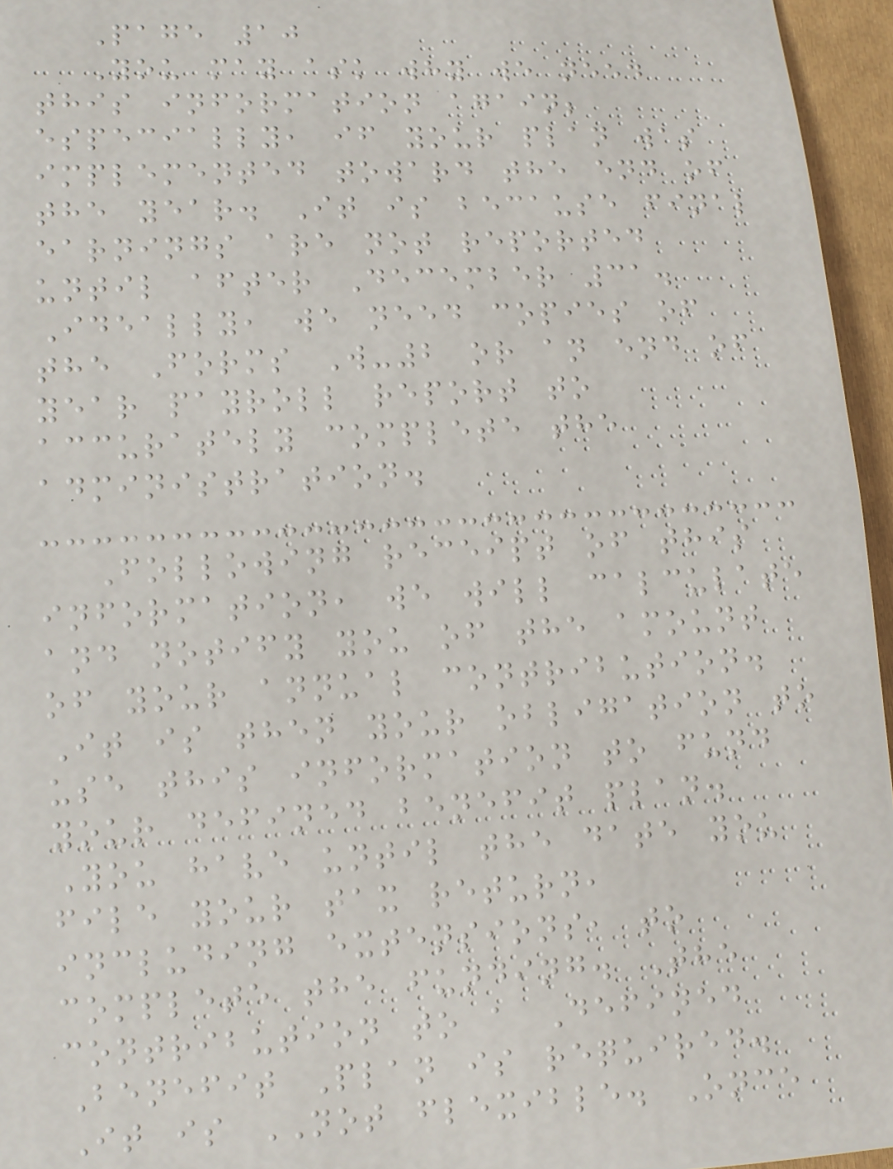Page 10
You may ask why we need
this information again;
especially, if your plan was
implemented toward the end of
the year. It is because final
earnings are not reported
until after December 31.
Ideally, we need copies of
the Forms W-2 or an end of
year payroll report to
accurately complete the
administration.
Following receipt of this
information, we will calculate
and notify you of the amount
of your annual contribution.
It is then your obligation to
use this information to fund
your defined benefit plan.
You have until the date you
file your tax return,
including extensions, to
complete the funding. The
contribution to a Defined
Benefit Plan is required.
It is NOT flexible. Once
